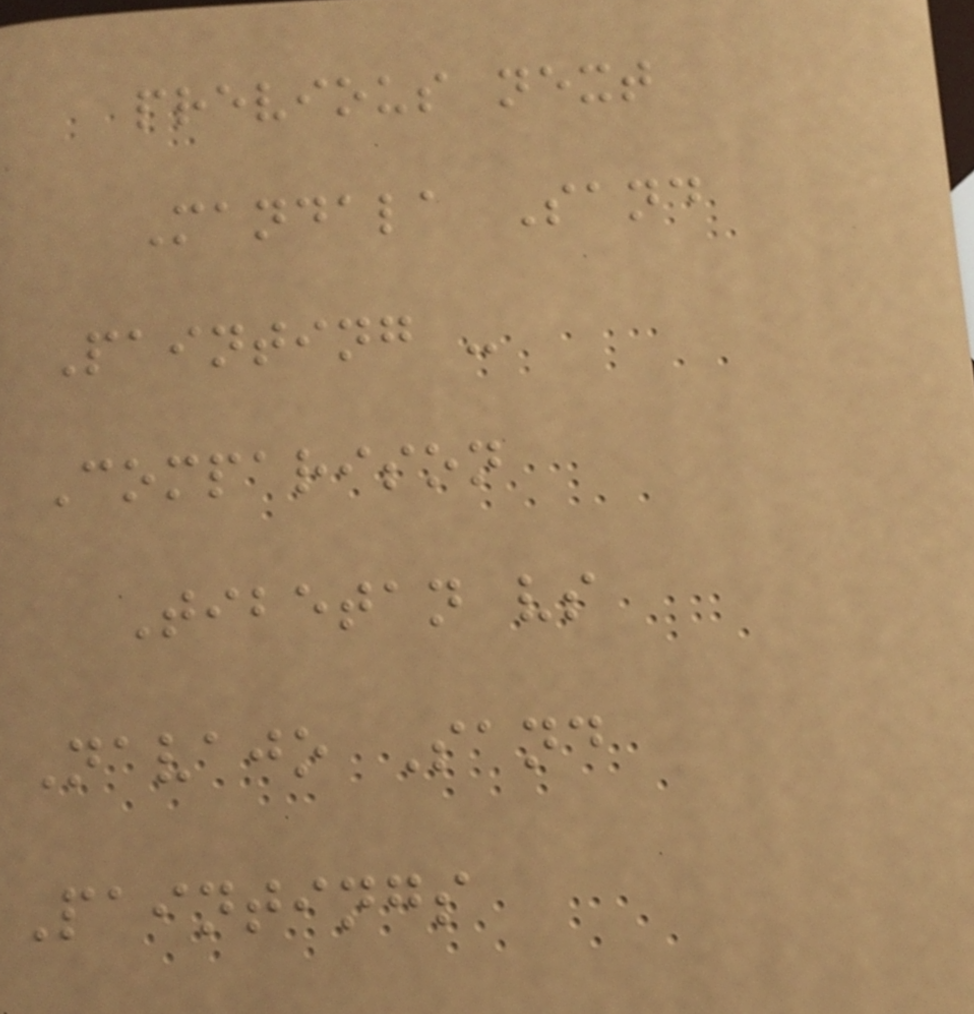previous next
Mandala Sand
Painting -
Comparison
Tibetan vs
Navajo Sand
Paintings
